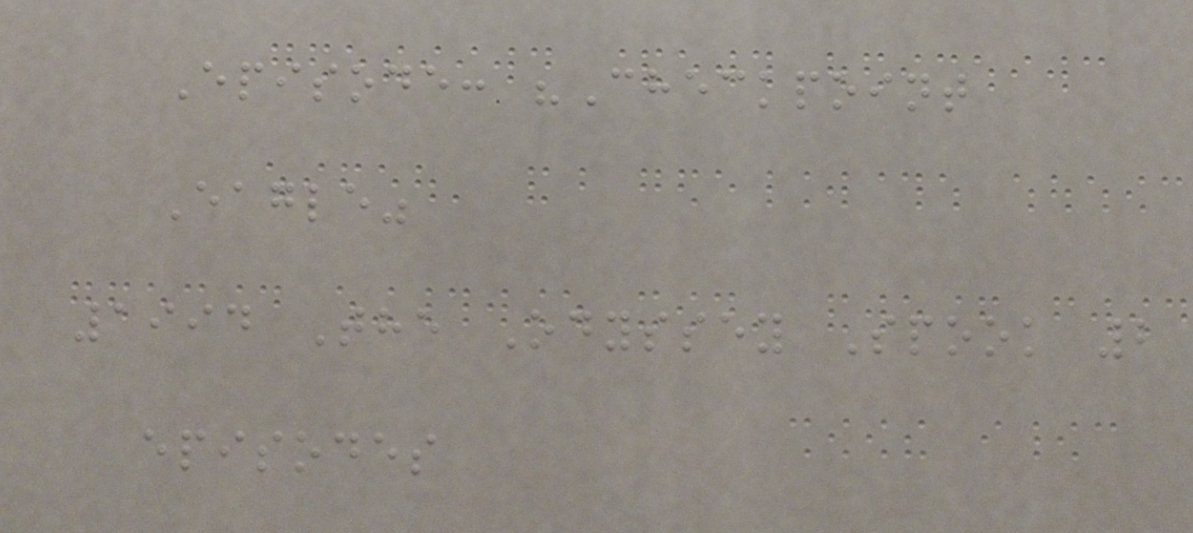Episode: "Checkpoint
Eagle"
1994 The Odyssey Spook 2
episodes
